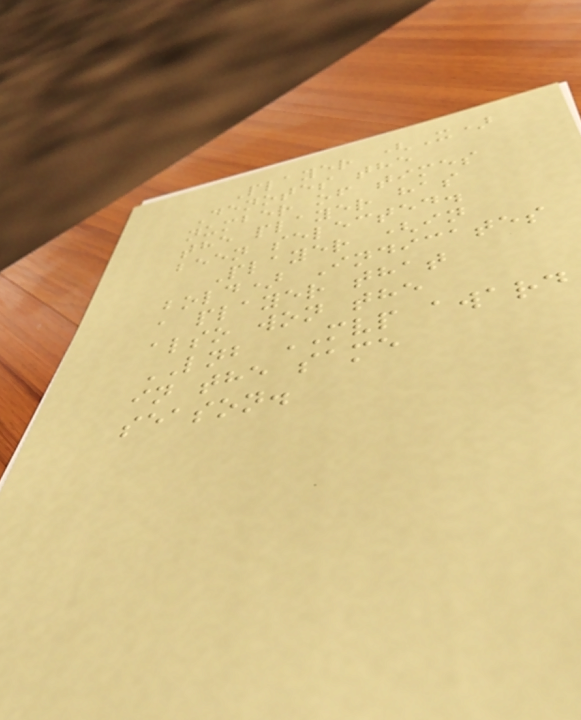Player (X)
Denotes the
number of times
the player has
been selected.
Player (in
bold) Indicates
a player that
also won the
LNB MVP award
in the same
season.
